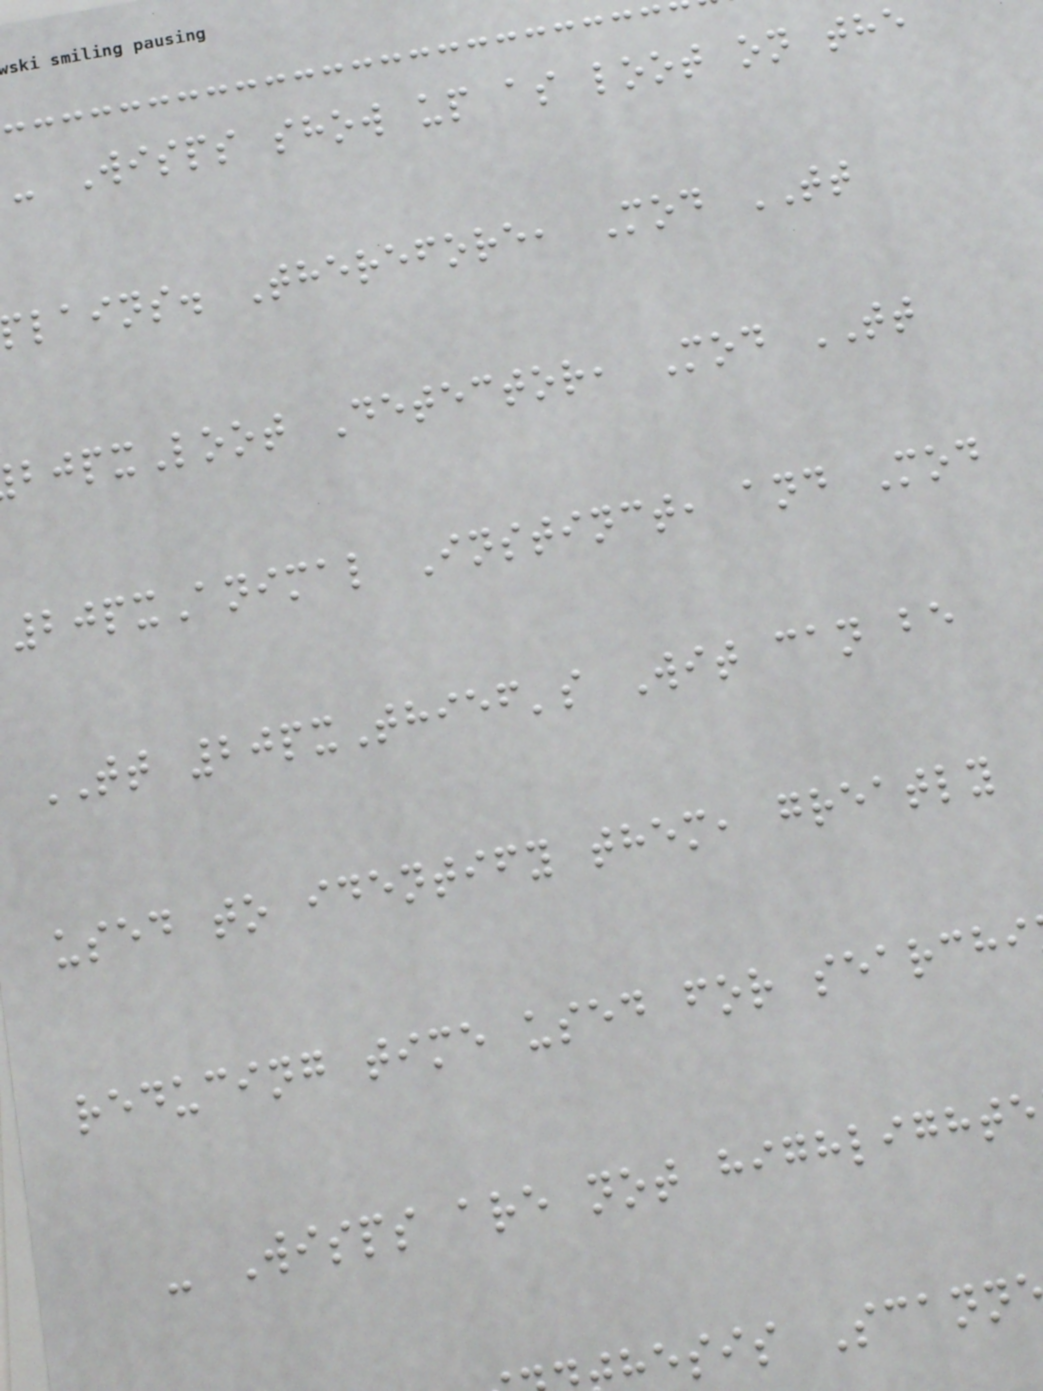- Wisps show up as loot on the
lains. Therefore, Mod TT
pxLoot Detector, Mod TT
20pxAnimal Instinct, and Mod
TT 20pxThief's Wit can be
used to identify them, greatly
reducing time used for searchi
- Wisps are not highlighte
esis Scann
